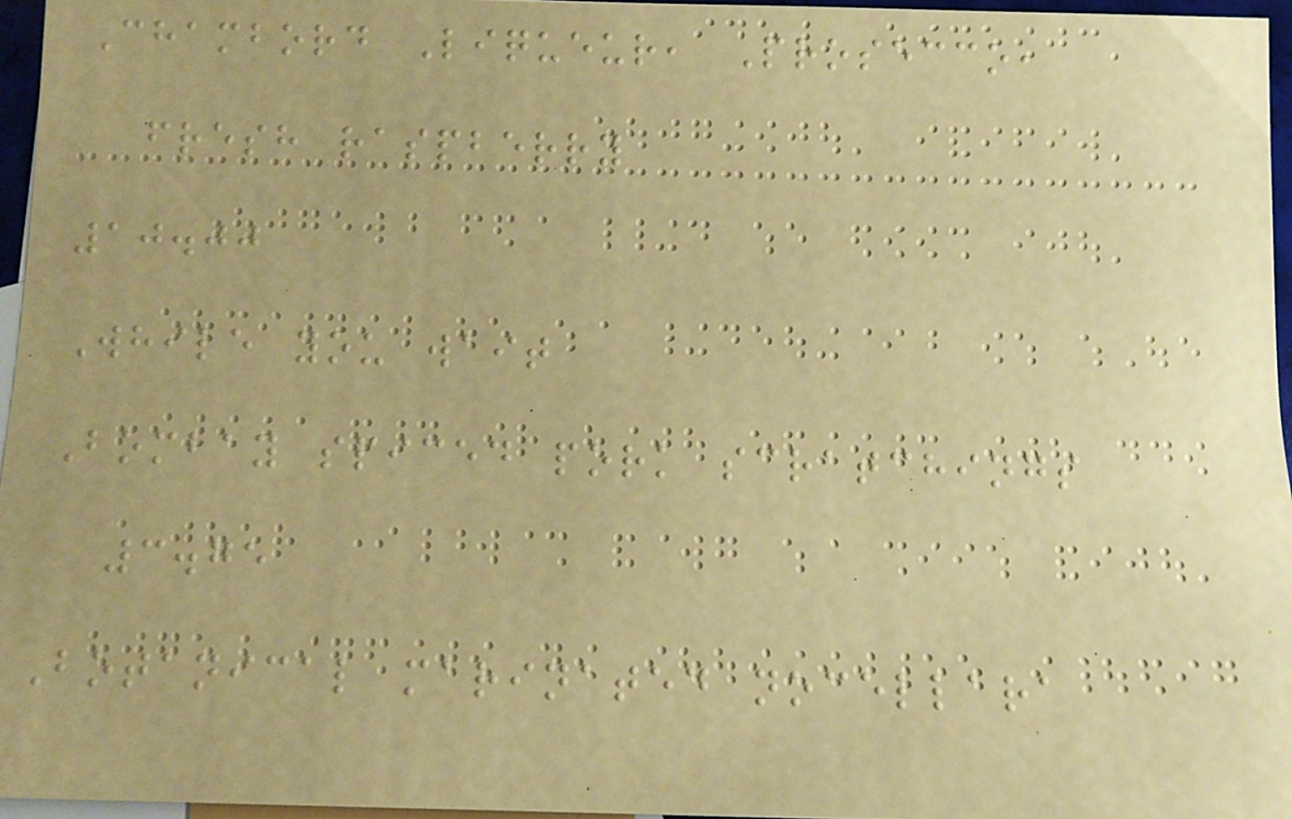Chambord Liqueur, Prosecco,
fresh raspberry
10.00
While you wait
Bombay spiced pork scratchings
3.75
Botanical marinated nocellara
